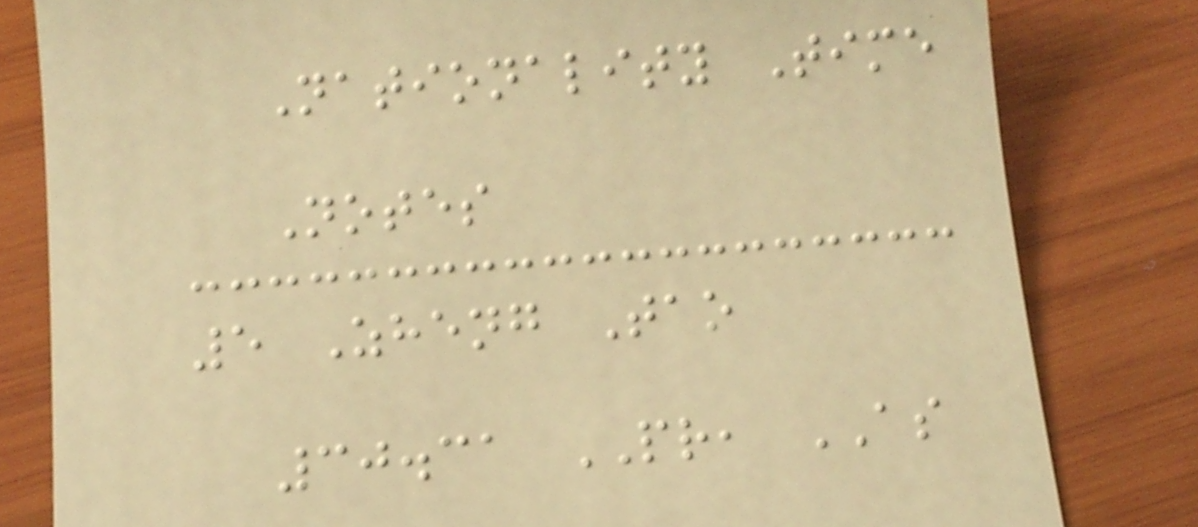Nationality Time
Notes
5 Zheng Tao
30.31 PR, AS
